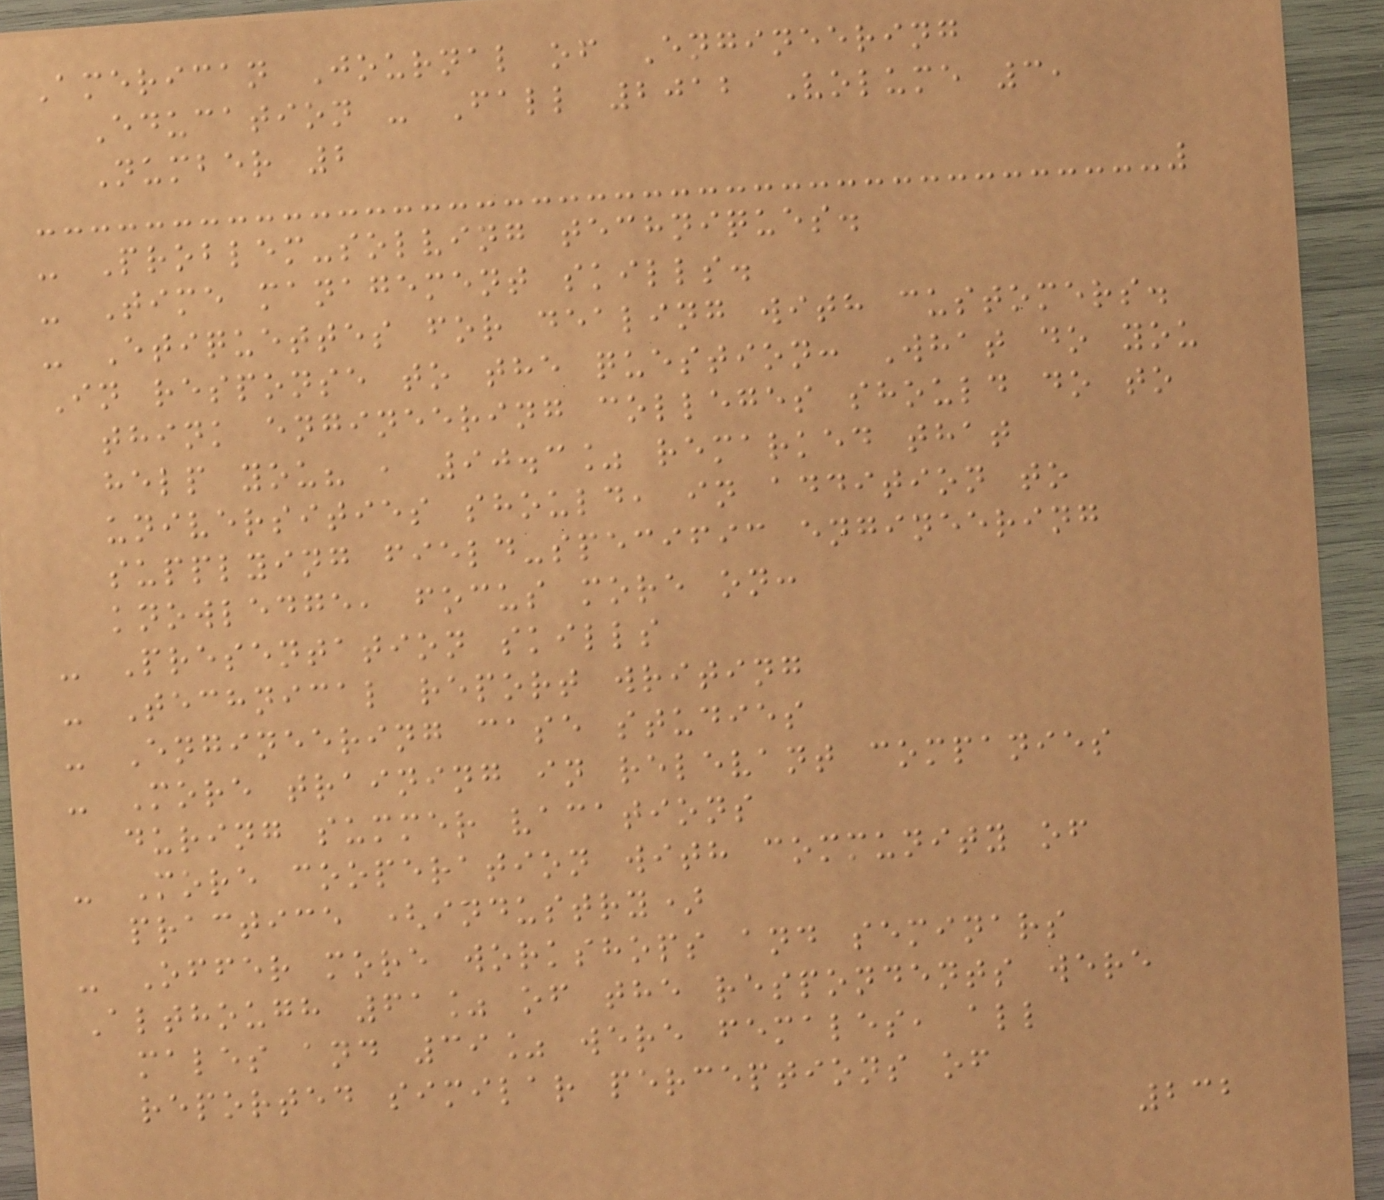American Journal of Engineering
Education - Fall 2012 Volume 3,
Number 2
- Problem-solving techniques.
- Time management skills.
- Etiquettes for dealing with customers.
In response to the question: What do you
think engineering colleges should do to
help you? , 90.3% remarked that
universities should, in addition to
supplying field-specific engineering
knowledge, focus more on:
- Presentation skills
- Technical report writing
- Engineering case studies
- More training in relevant companies
during summer vacations
- More cooperation with community of
practice (industry)
- Offer more workshops and seminars
Although 61% of the respondents were
males and 39% were females, all
reported similar perceptions of
232
